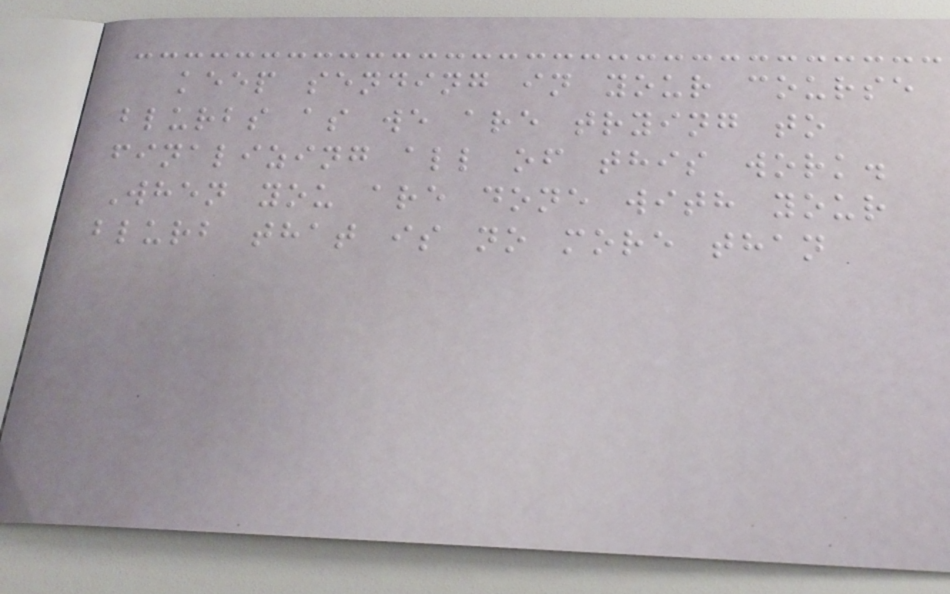keep sending in your course
blurbs as we are trying to
finalizing all of this work.
When you are done with your
blurb that is no more than
